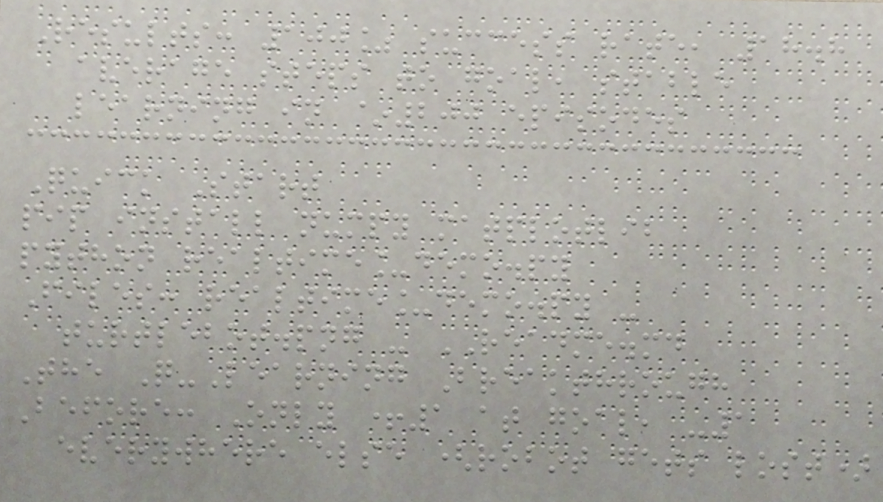Results: 100% success rate, 18.8
average steps to goal, stable
learning in ~200 episodes
Quick Start
pip install numpy matplotlib
python realtime_demo.py
Files: realtime_demo.py -
turtlebot.png - README.md
The Q-Learning Breakthrough
Before: Only +1 at goal, -1
everywhere else (robot gets lost)
